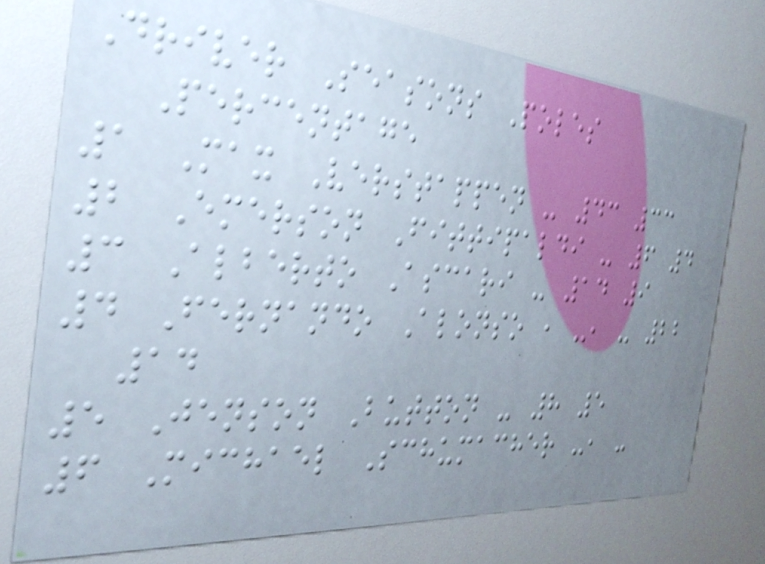Driver Seasons Poles
Percentage
1 Max Verstappen - 43 33
2 Emerson Fittipaldi - 6 4
3 Alberto Ascari - 14 9
4 Fernando Alonso , -, - 22
14
5 Jenson Button - 8 5
6 Michael Schumacher -, -
